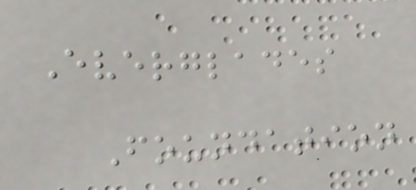Everglades
Foundation
